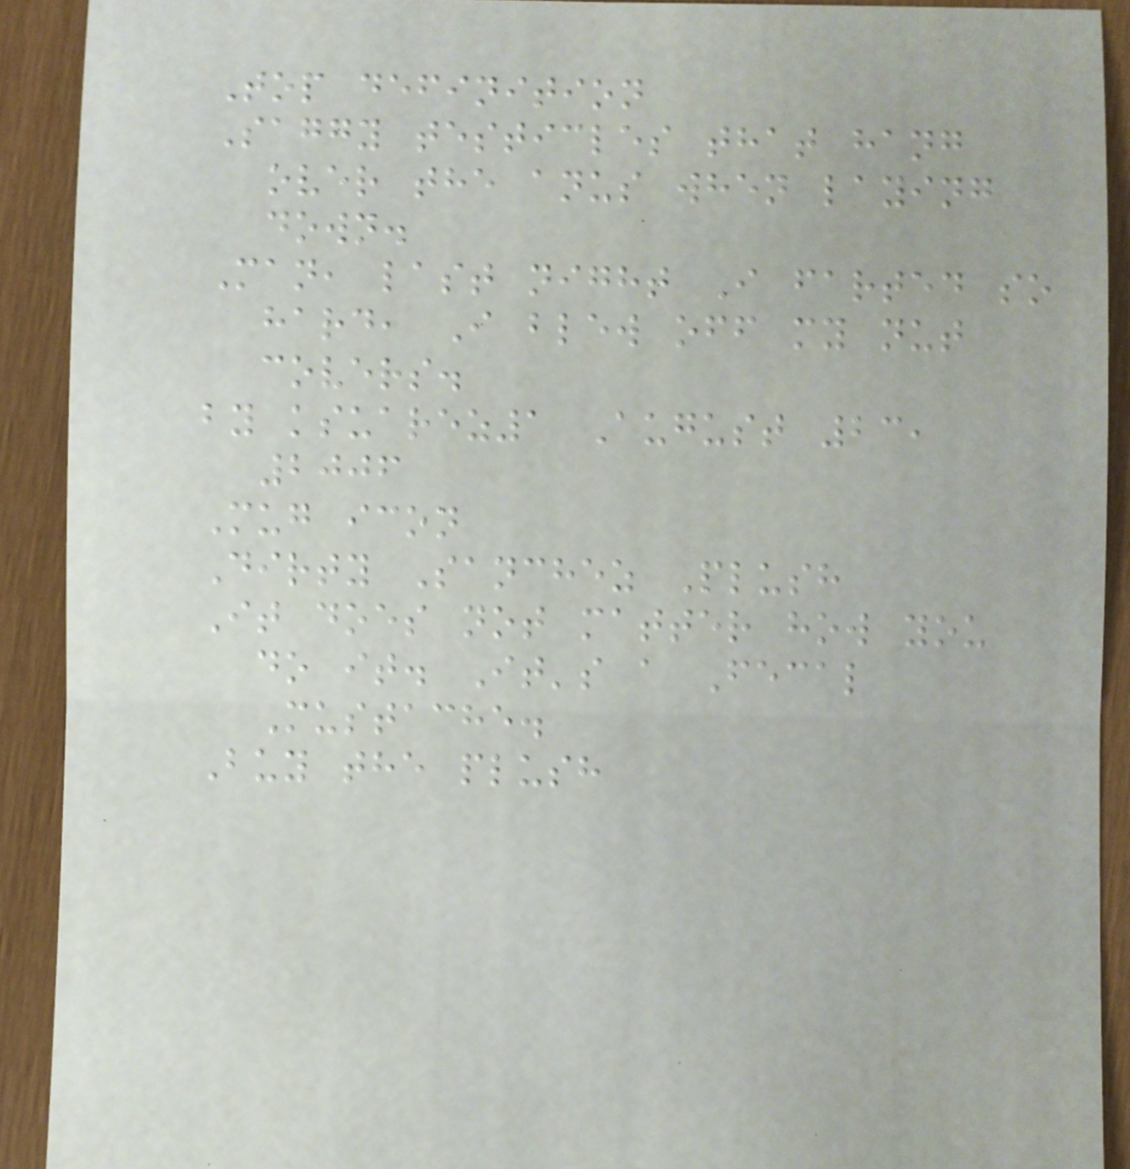Top definition
Saggy testicles that hang
over the anus when laying
down.
Man, last night I farted so
hard, I blew off my nut
covers.
by ksuarez1 August 23,
2006
Mug icon
Dirty Sanchez Plush
It does not matter how you
do it. It's a Fecal
Mustache.
Buy the plush
